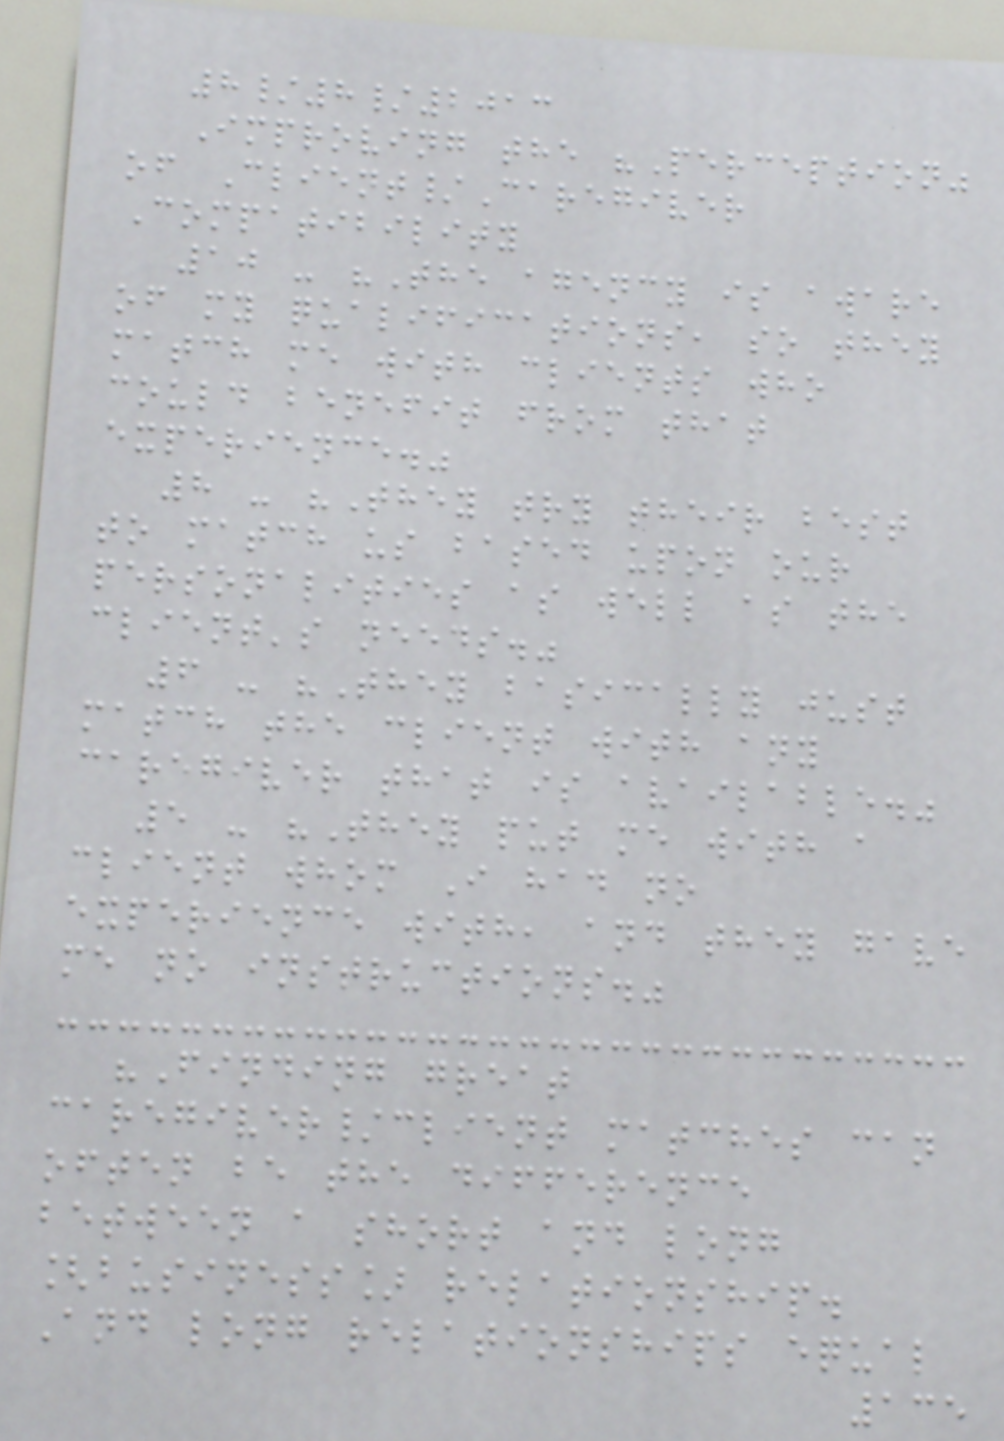8/8/2013
Improving the "Perception"
of Client/Caregiver
Compatibility
10 - "The agency is aware
of my qualifications, so they
match me with clients who
could benefit from that
experience."
8 - "They try their best
to match us based upon our
personalities as well as the
client's needs."
6 - "They basically just
match the client with any
caregiver that is available."
5 - "They put me with a
client whom I had no
experience with, and they gave
me no instructions."
"Finding great
caregiver/client matches can
often be the difference
between a short and long
[business] relationship.
And long relationships equal
135
